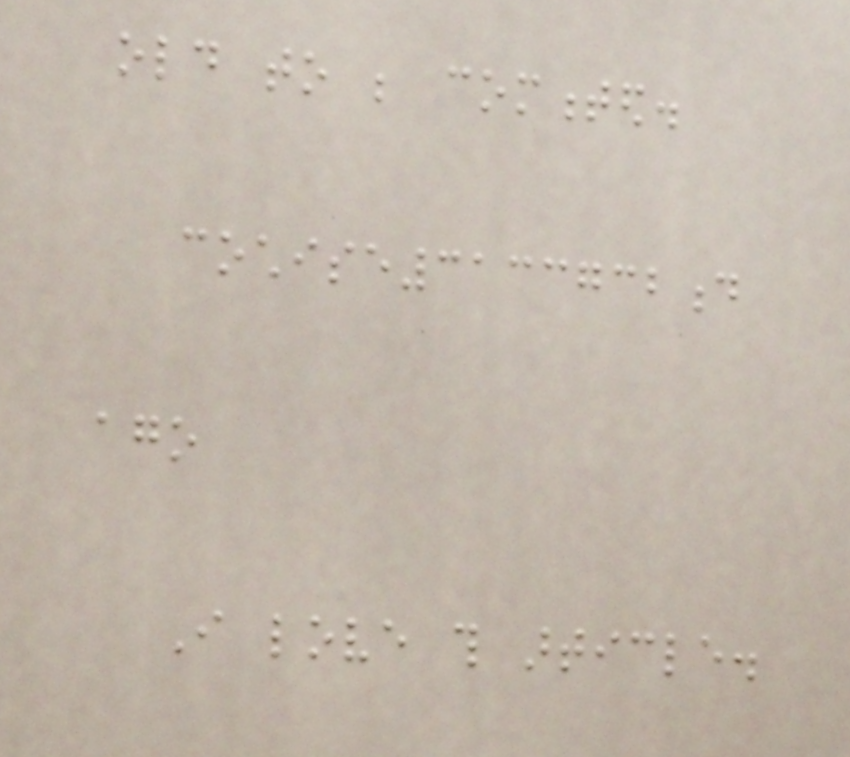old to be commented.
cochise3133732d
ago
I love this article.
